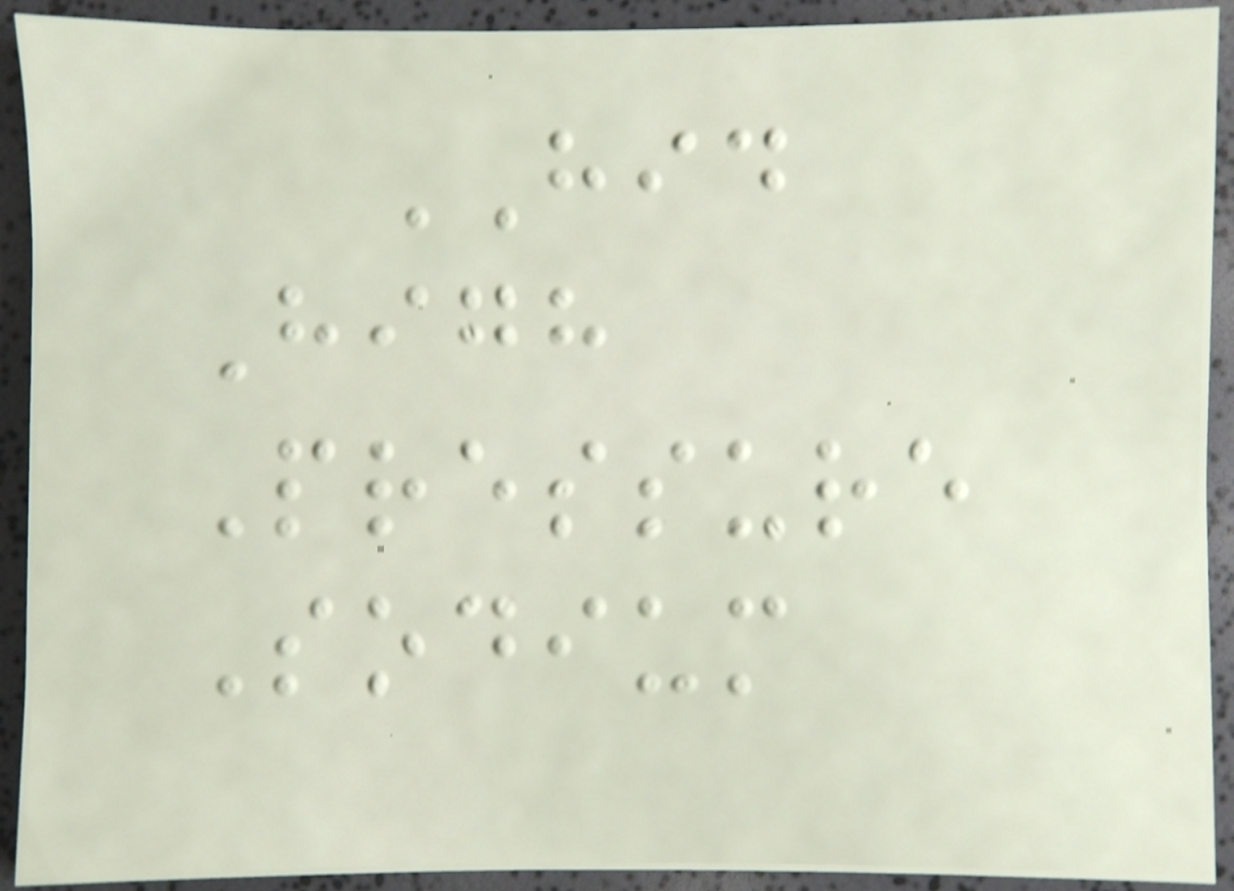HID
High
Pressure
Sodium
